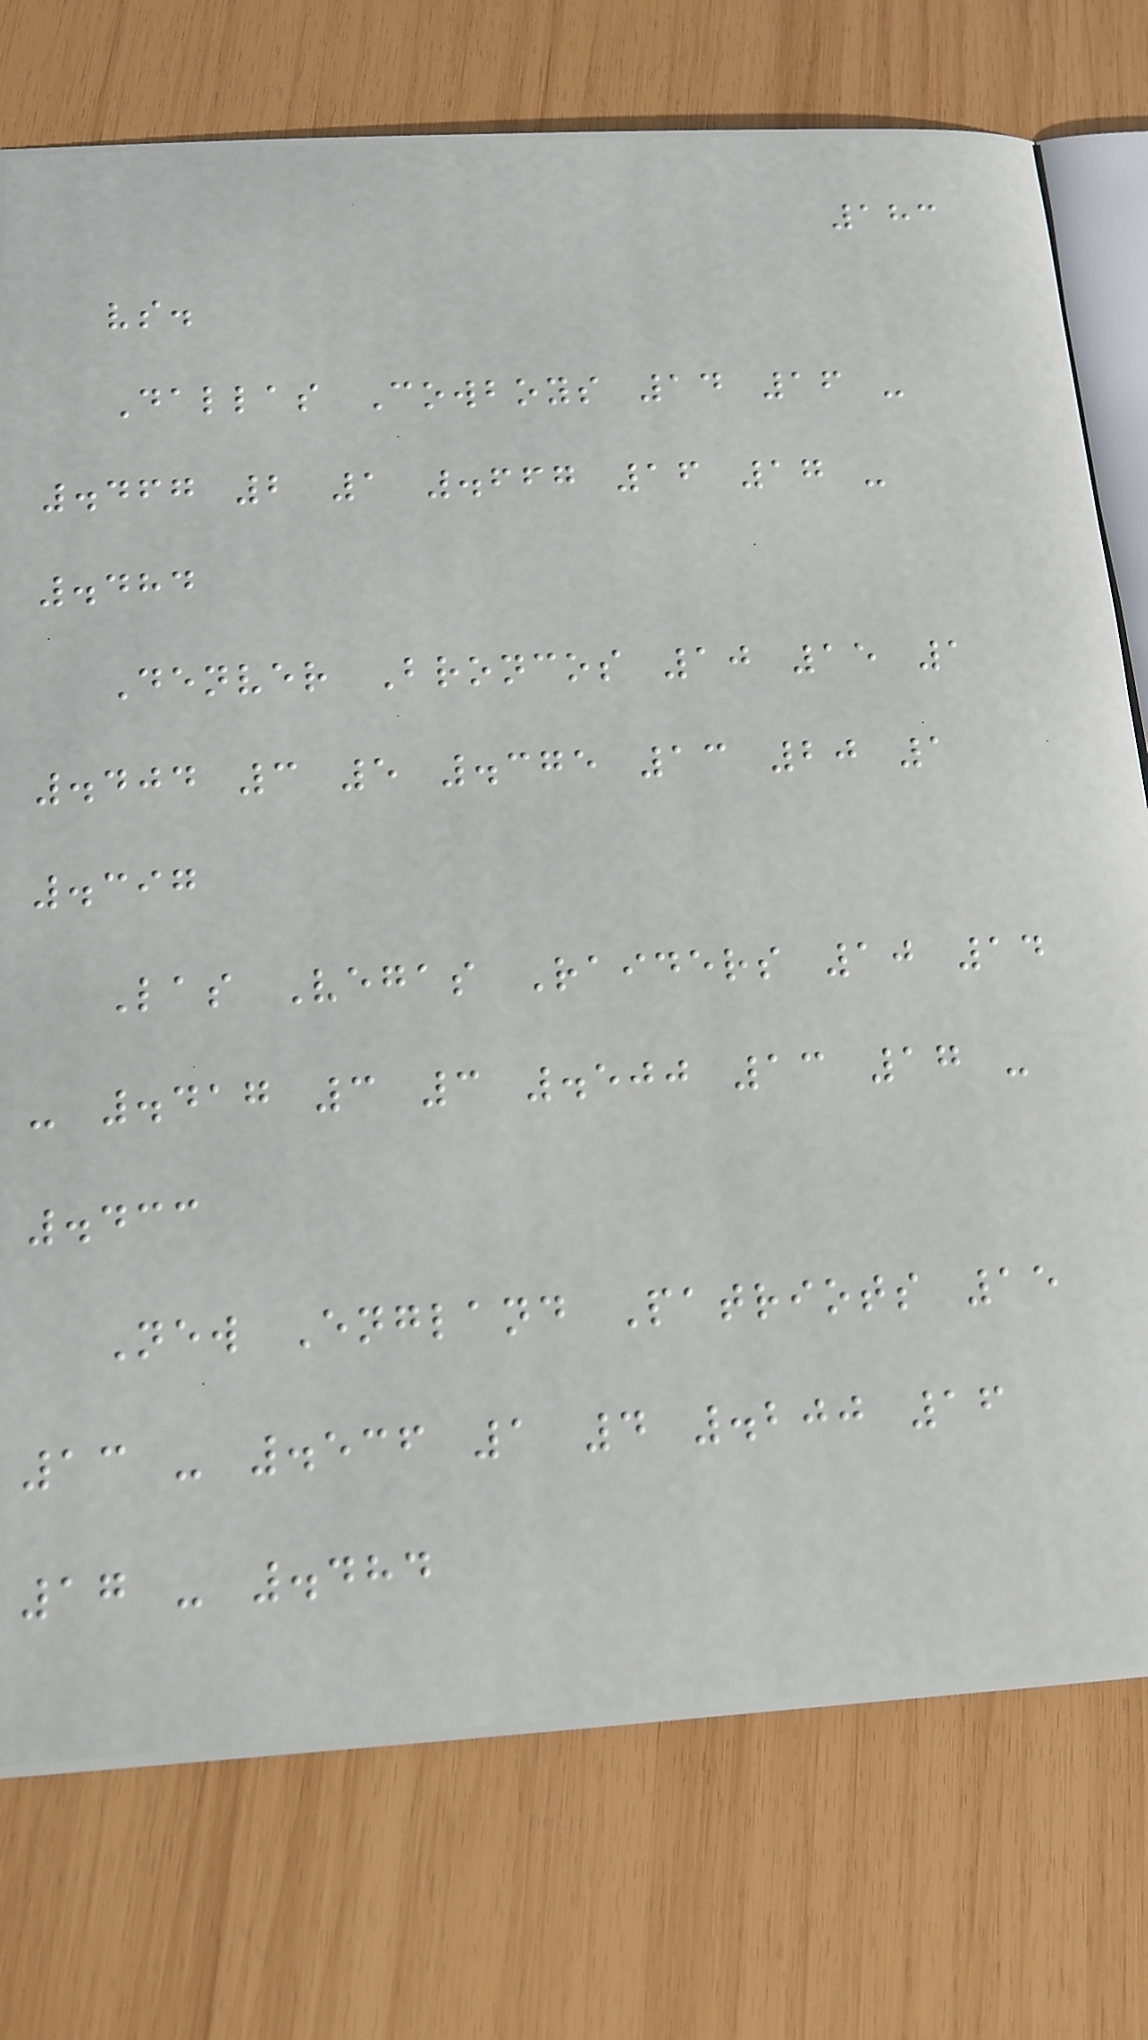183
vs.
Dallas Cowboys 14 16 -
.467 2 1 .667 16 17 -
.484
Denver Broncos 10 15 1
.404 3 5 .375 13 20 1
.397
Las Vegas Raiders 10 14
- .417 3 3 .500 13 17 -
.433
New England Patriots 15
13 - .536 1 4 .200 16
17 - .484
